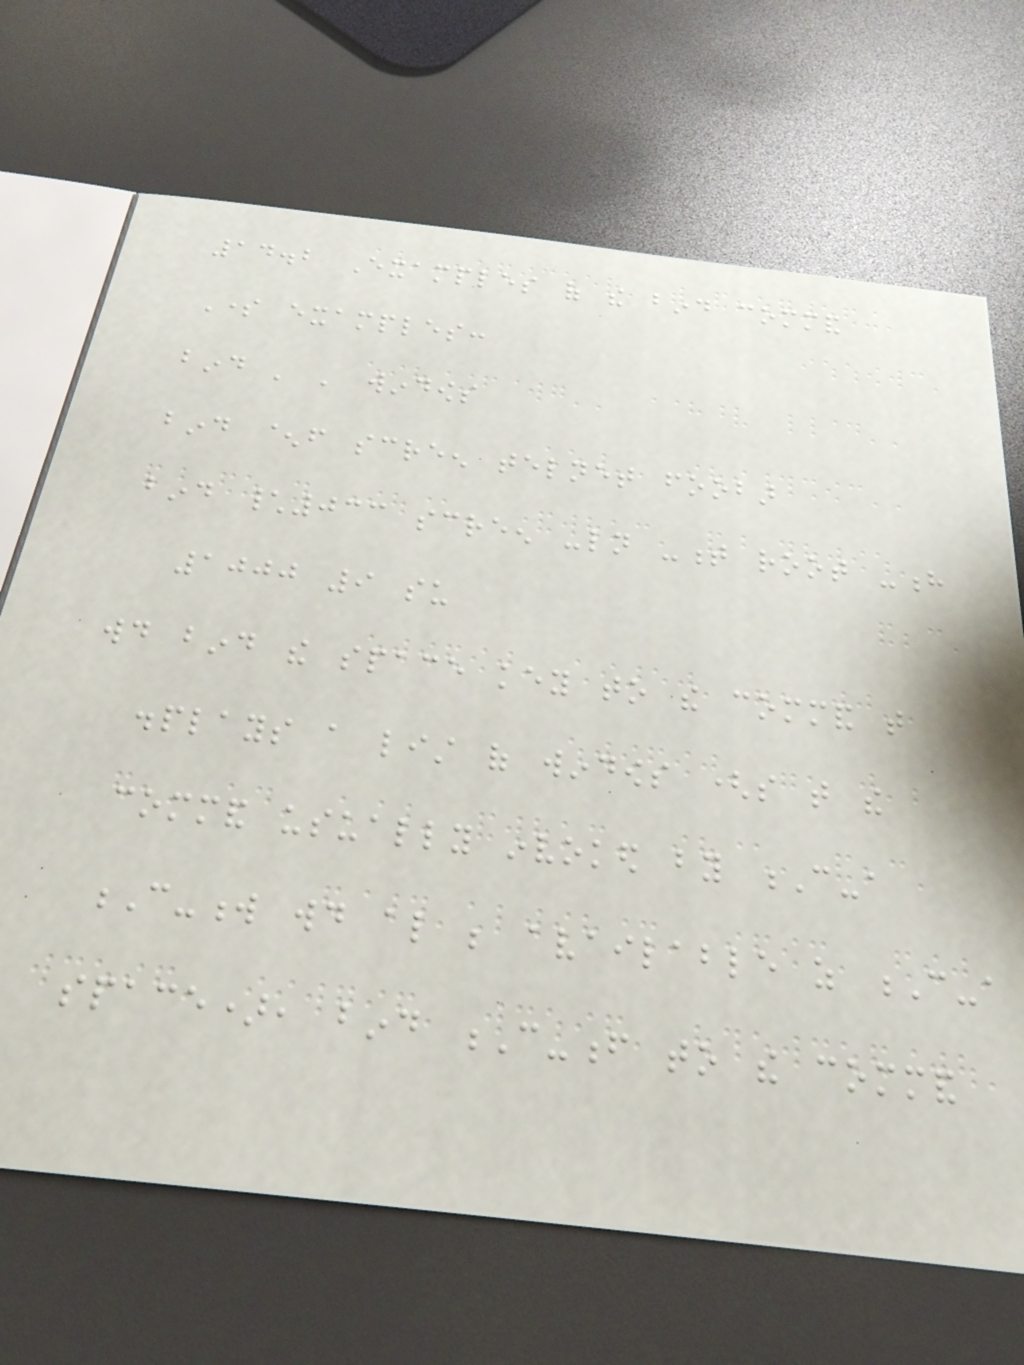14.2 Examples of the bind command
Some examples:
bind ' ' windows
bind ^f screen telnet foobar
bind \033 screen -ln -t root -h
1000 9 su
would bind the space key to the command that
displays a list of windows (so that the
command usually invoked by C-a
C-w would also be available as C-a
space), bind C-f to the command
